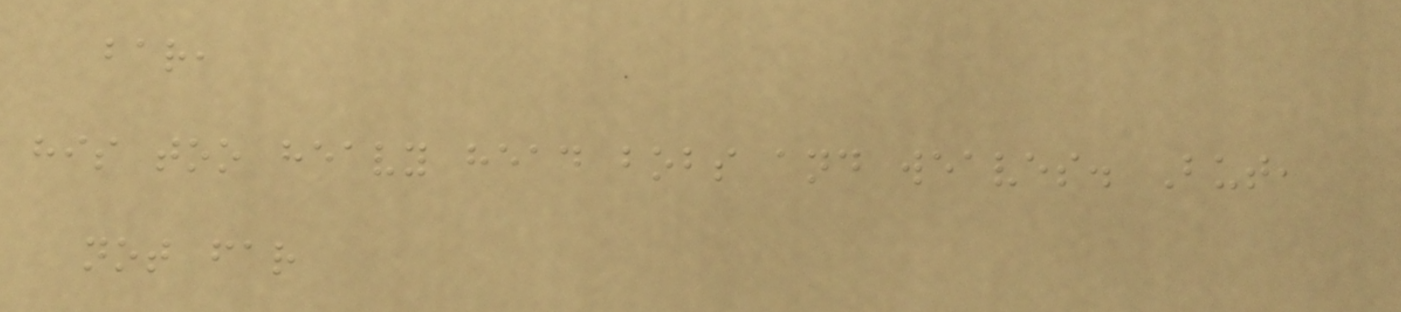bar,
his too heavy head bobs and weaves. But,
not far
